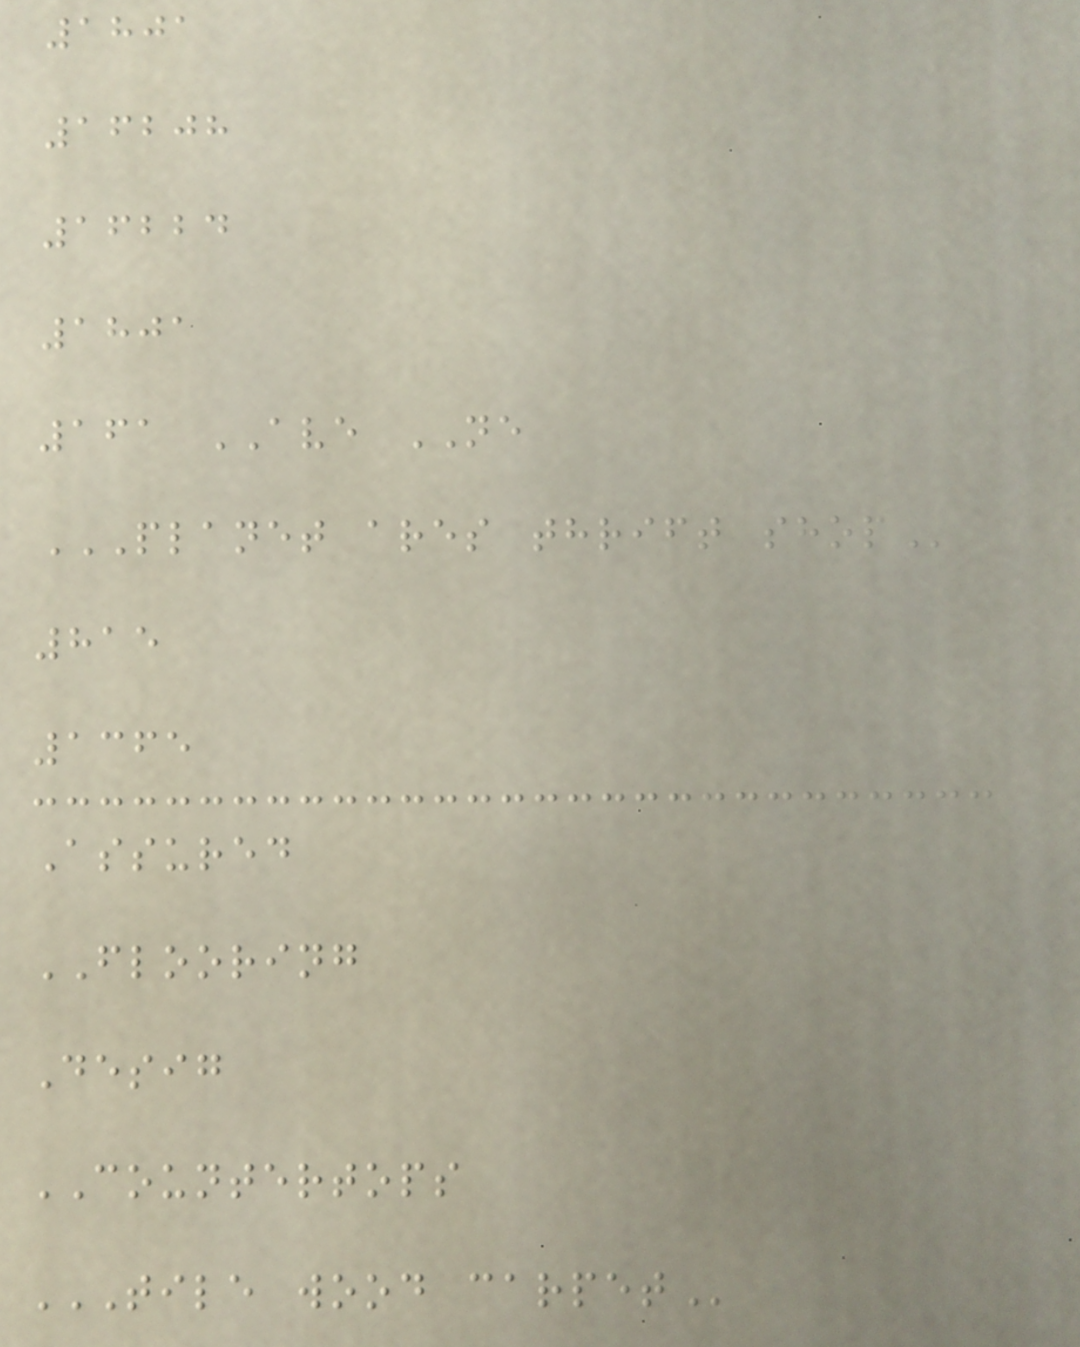1801
16208
16224
1801
161 AVE NE
PLANET ARES THRIFT SHOP
815
1365
Assured
FLOORING
Desig
COUNTERTOPS
TILE WOOD CARPET
